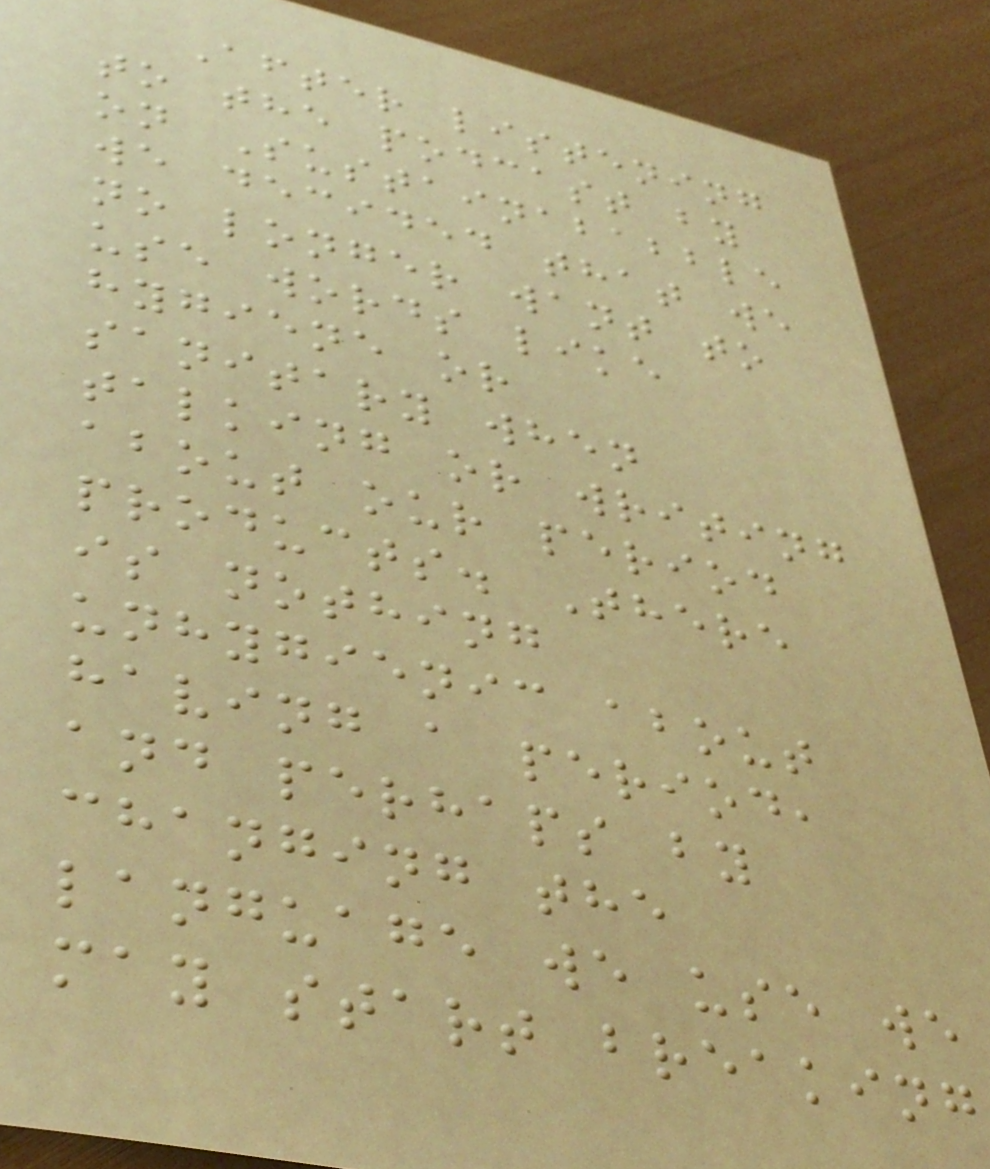After listening
to the podcast by
on Sustainababble
we decided that we
no longer want to
use words like
hygiene or
sanitary when
talking or writing
about our period
products. There
is nothing
unhygienic about
having a period,
and perhaps by
changing the
language we use we
may start breaking
